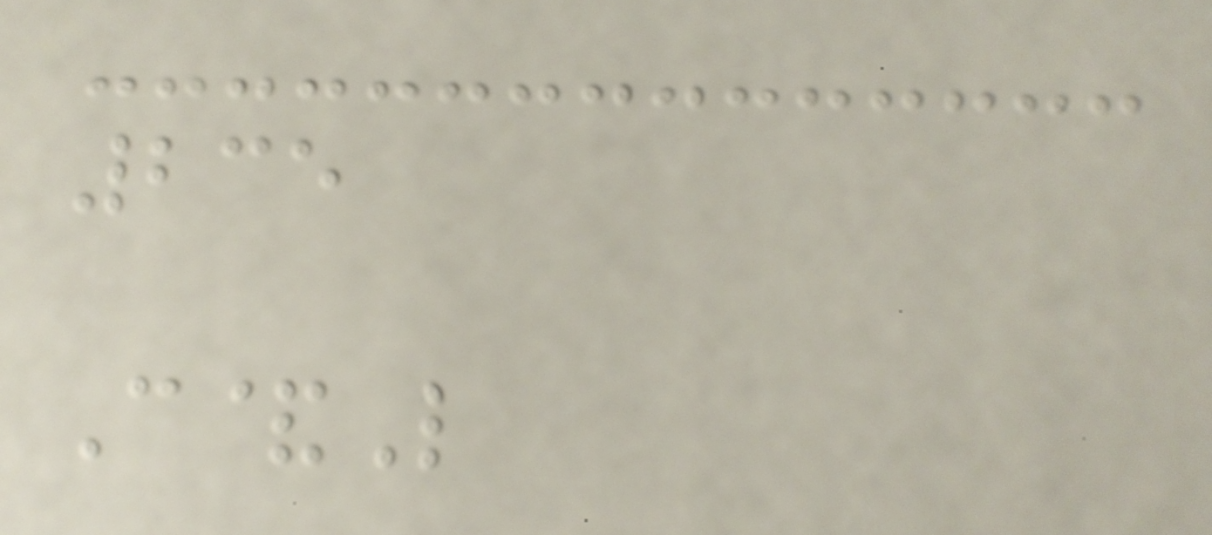235
C&L
